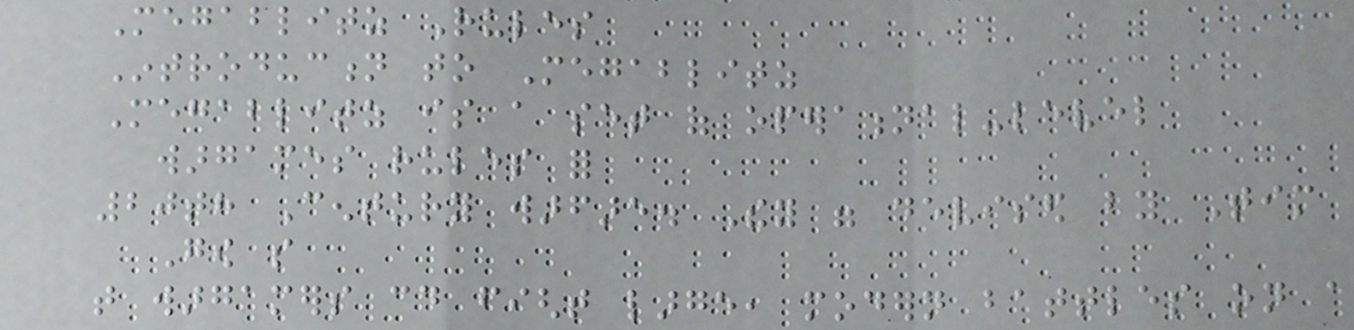Megablitz Rules
Introduction to Megablitz
Megablitz is a set of operational-level
wargames rules for
20th Century warfare. They were devised by Tim
Gow so
that wargamers could fight large, modern battles on a
